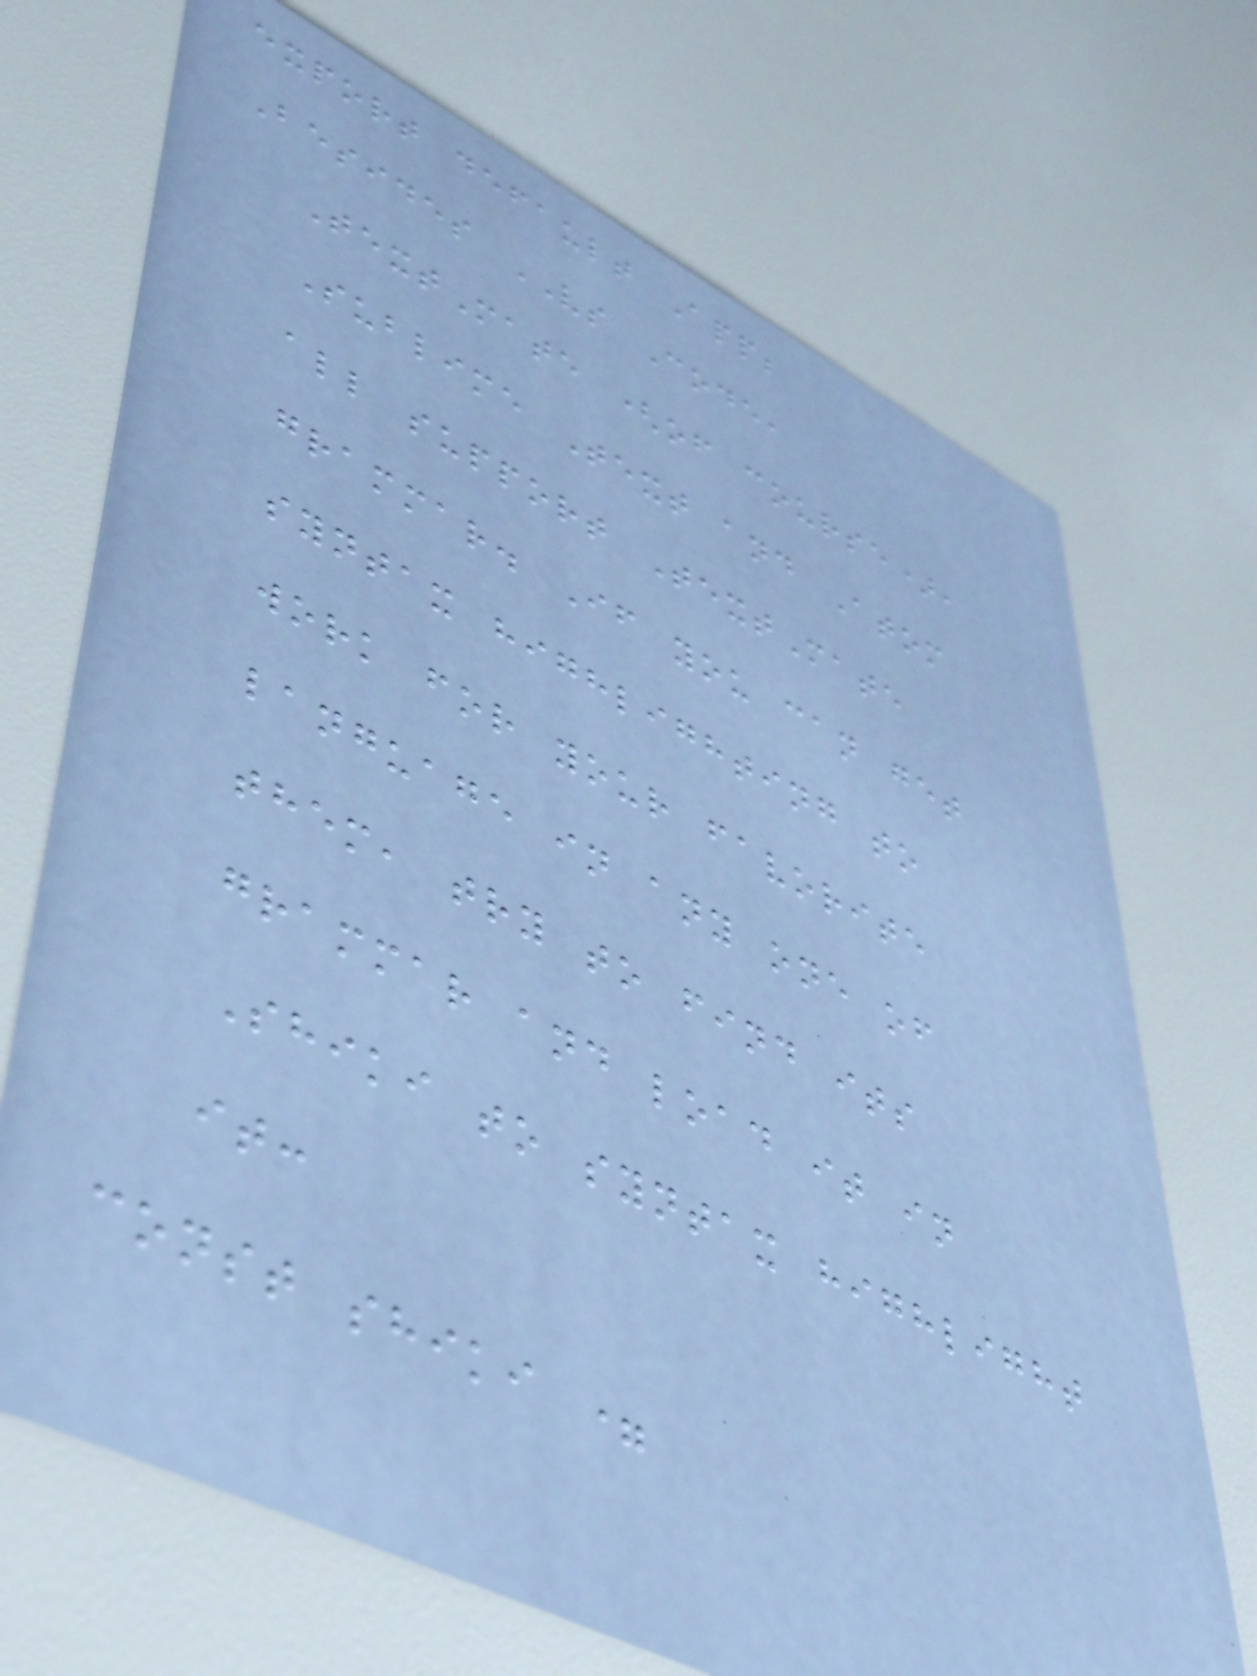export default App;
Besides VS Code,
TextMate (of course),
Sublime Text and Atom
all support TextMate
grammar. If you can get
syntax highlighting to
work for your favorite
language in any one of
them, try to find its
grammar and load it in
Shiki to syntax highlight
it:
const shiki =
